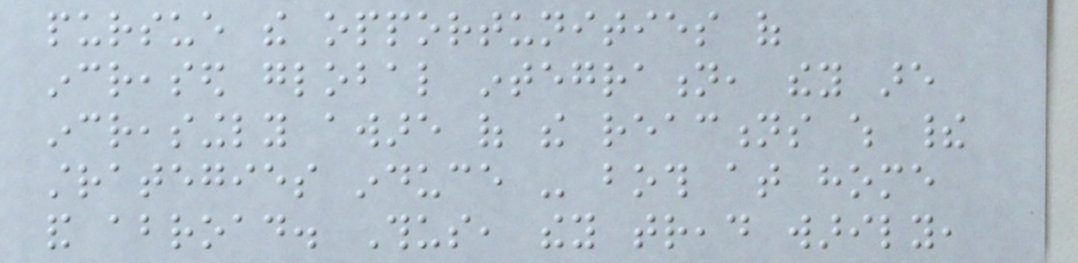pursue the opportunities of
increased global integration, they are
increasingly aware of the reactions which their
strategies induce - both at home
and abroad. Thus, they tread warily,
